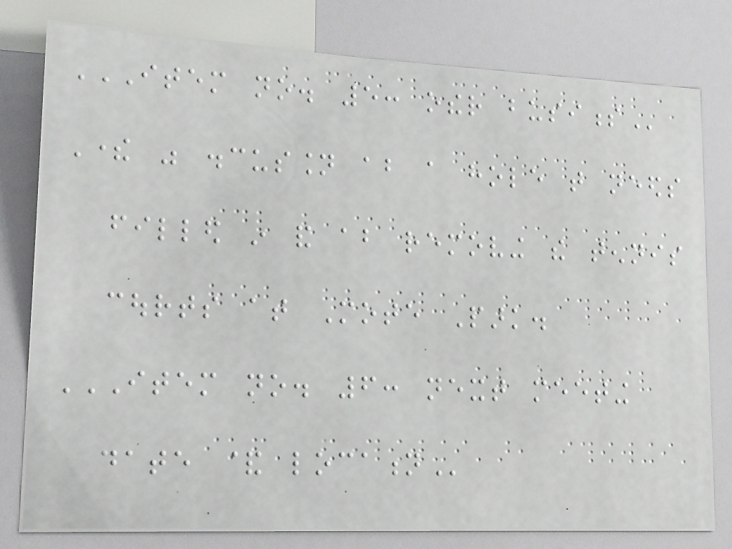ITEM NO. 5: OTHER BUSINESS
There was discussion about a hole that needs
filled in and about removing the tennis
courts at Mote Park.
ITEM NO. 6: NEXT MEETING
DATE & LOCATION
